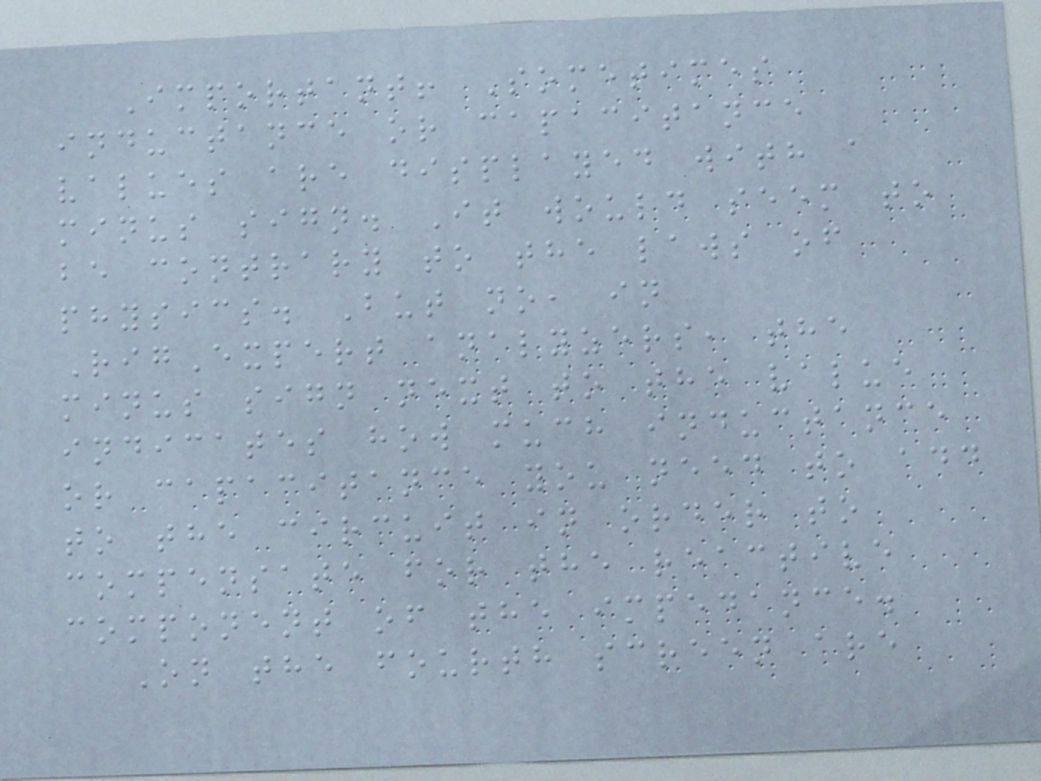Important! Sometimes
inductance or capacitance
values are displayed with a
minus sign. It would seem to
be contrary to the laws of
physics. But no, in
RigExpert analyzers, the
minus sign next to the value
indicates how much inductance
or capacitance you need to add
to the circuit in order to
compensate for the reactive
component of the impedance.
On the fourth screen are
